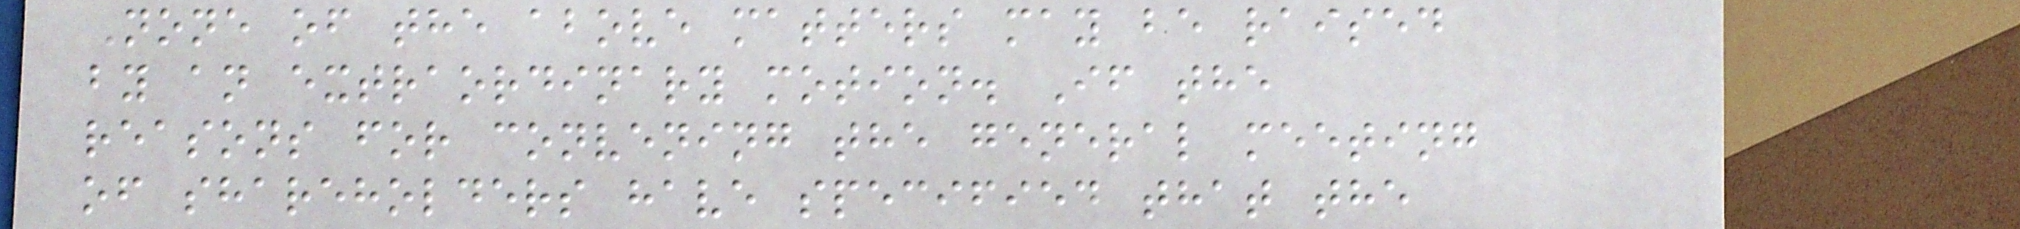None of the above matters may be raised
by an extraordinary motion. If the
reasons for convening the general meeting
of shareholders have specified that the
